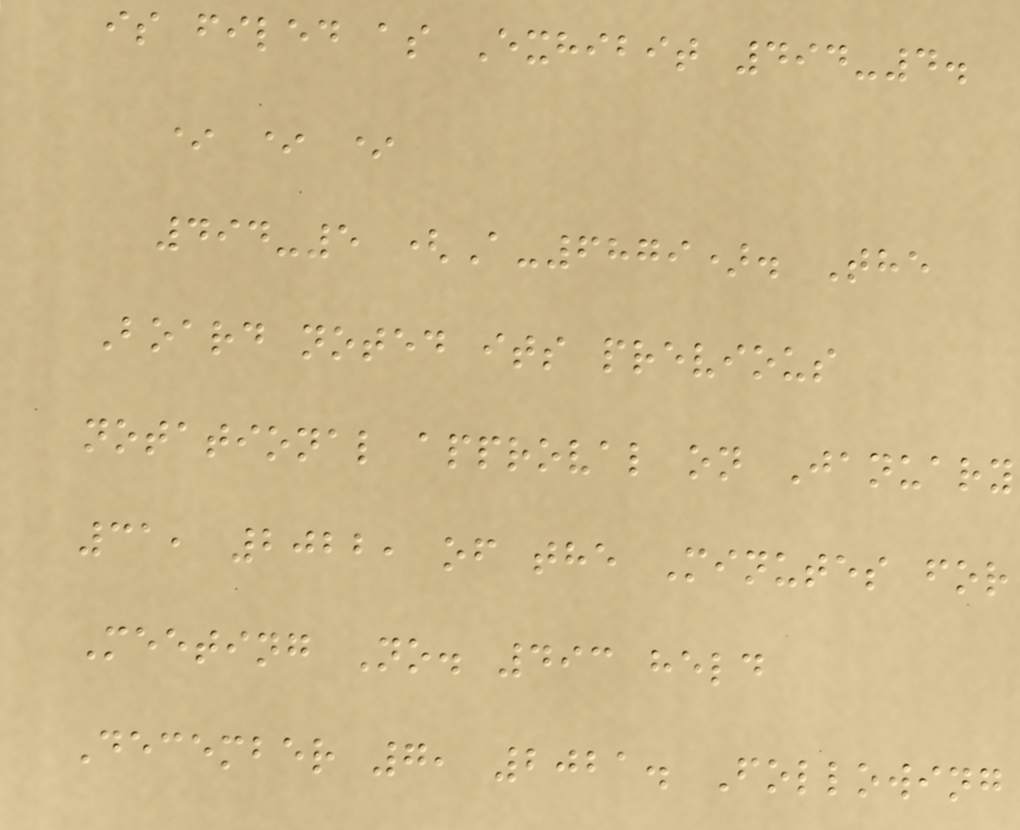is filed as Exhibit 494-4.
* * *
494-5 (A-6879). The
Board noted its previous
notational approval on January
31, 2022, of the Minutes for
Meeting No. 493 held
December 7, 2021. Following
